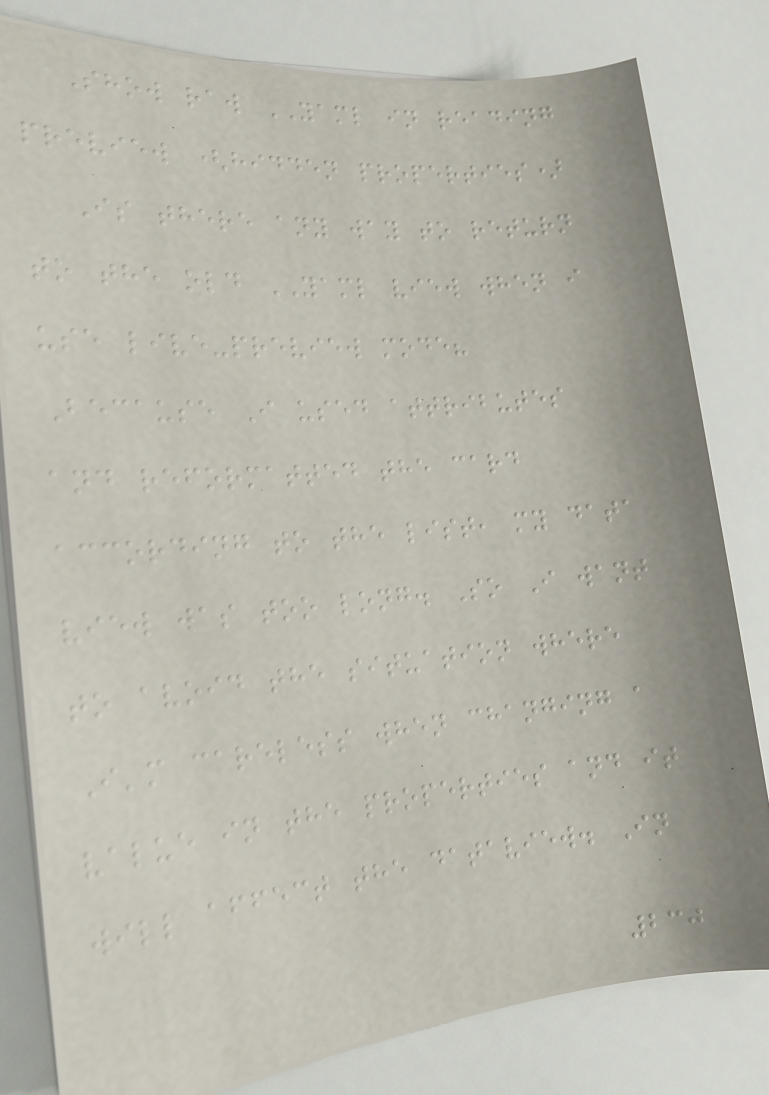Show raw YAML in reading
preview (hidden properties)
Is there any way to return
to the old YAML view when i
use live-preview mode?
Because I used attributes
and reformatted the card
according to the list, my data
view was too long. So I want
to avoid the situation where
I'm careless when changing a
value in the properties and it
will affect the dataview. In
230
